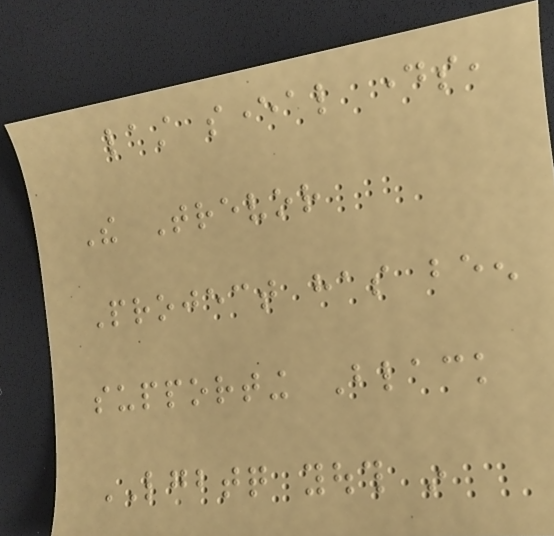last several days,
The Trevor
Project has been
supporting Black
LGBTQ youth in
